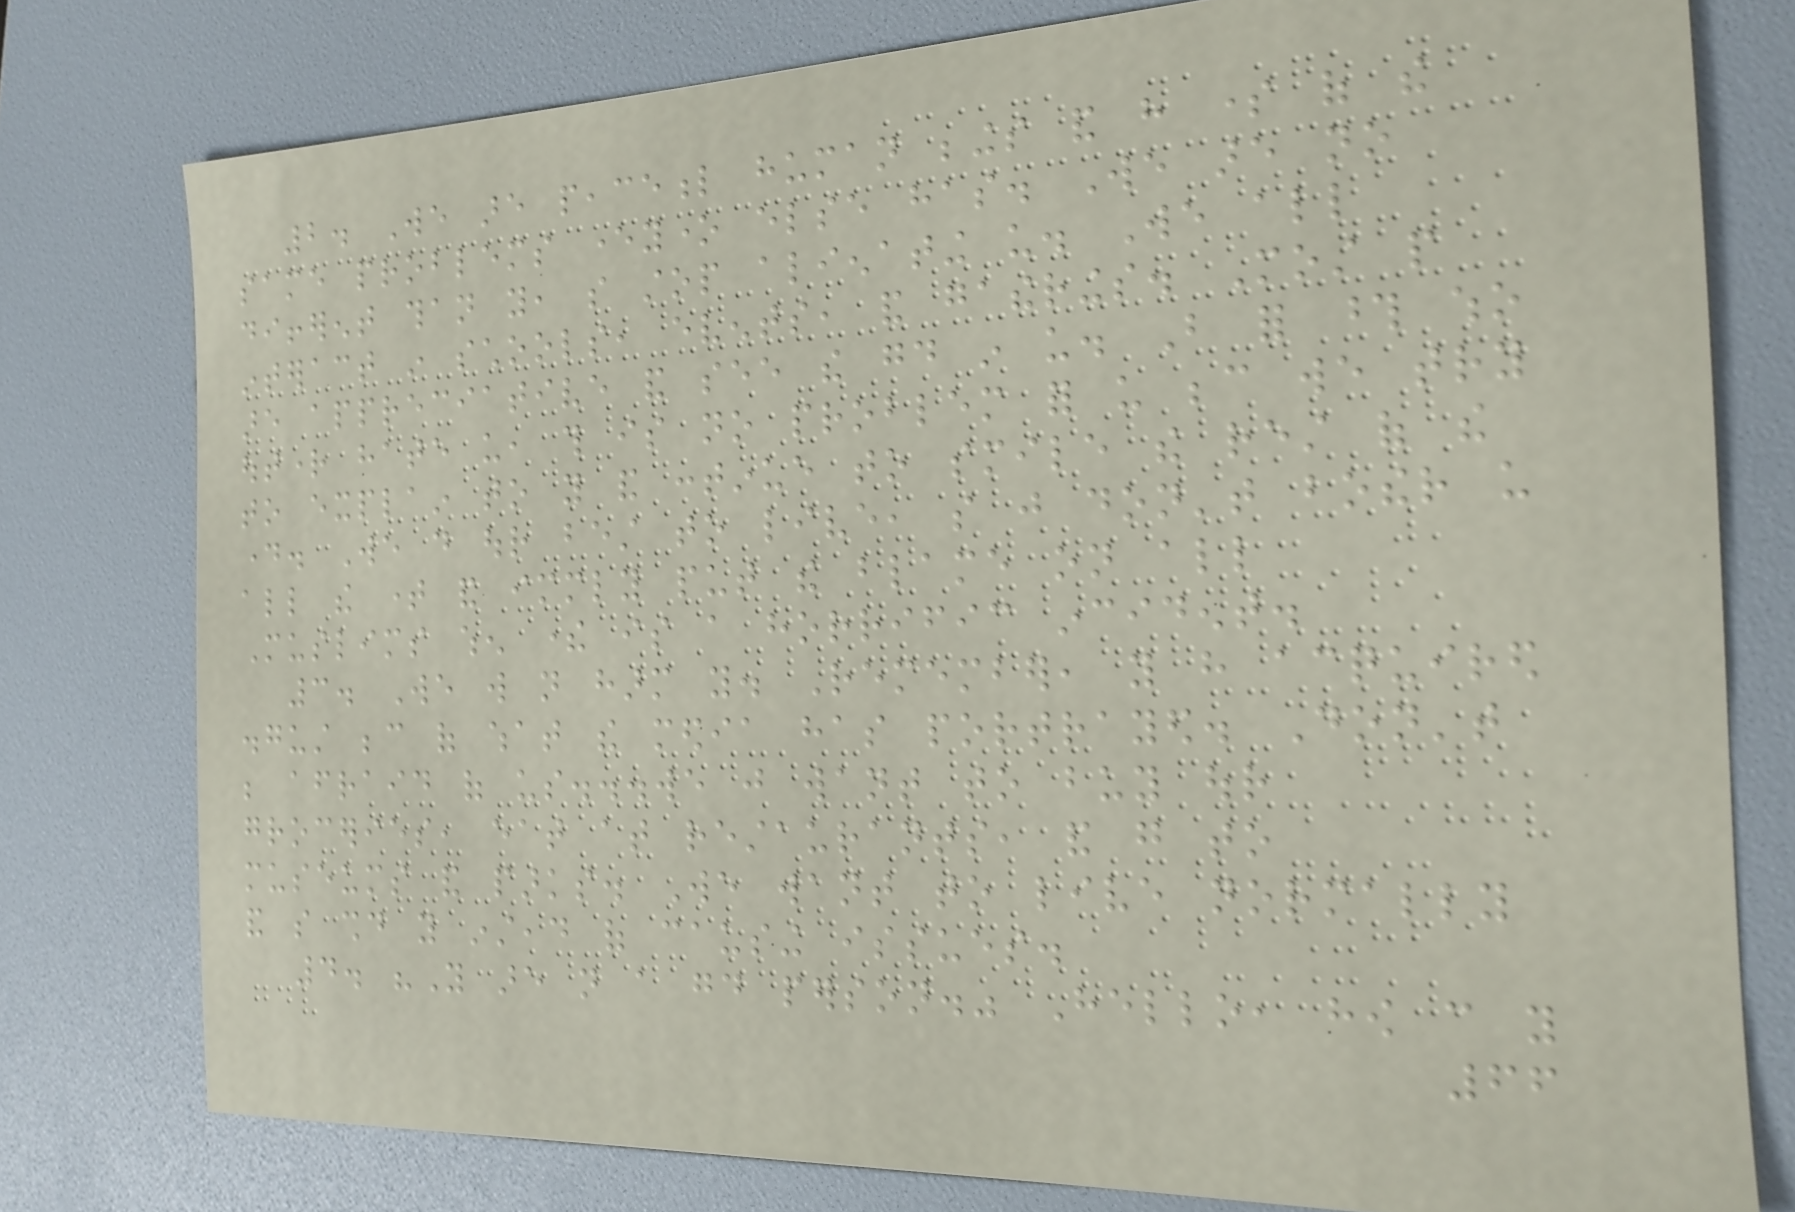2. We are peaceful human beings and have some of the
same problems everyone else has. We are no
different than you, so stop alienating us. We all
interact in schools, events, and gatherings. Most people
are appreciative and see the good in us. But for those who
outright hate us, this is no problem for us because we try
to explain to you and continue to smile the rest of the
day. We do our best to live, so just don't bother us
all the time and immediately put the blame on all
Muslims when there is a horrific incident.
3. We will not harm you. Remember, you have acquired
disgust because of what the media has portrayed. Don't
be afraid of us...we just want to buy our
groceries, eat at restaurants, and go to
museums and parks. We want to live normally
and so should you instead of causing issues.
4. "You are not a good person." Hello, how can you
66
